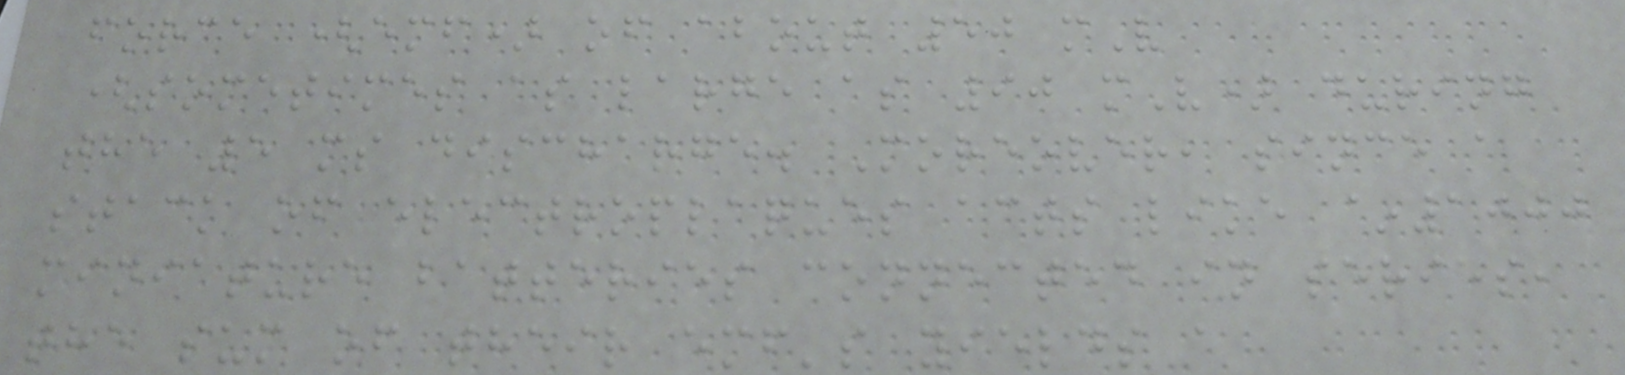force (emf) of about 50 mV
(sometimes as large as 90 mV) during
the 5 ms discharge. Moreover, since a
stack of electroplaques acts like ~1000
miniature batteries connected in series,
the sum of their emf's yields a
